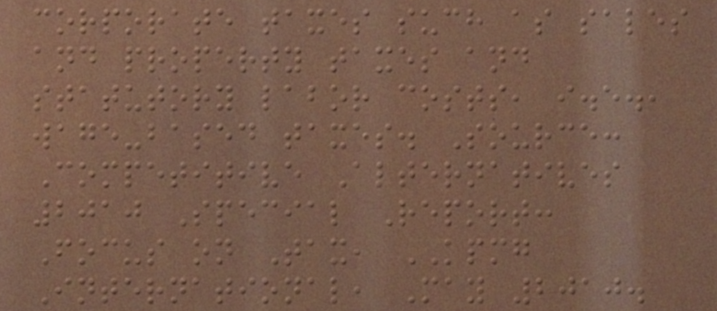corporate taxes such as sales
and property taxes and
statutory labor costs, i.e.,
wage-based taxes. Source:
Competitive Alternatives
2010 Special Report:
Focus on Tax, KPMG
International, May 2010.
